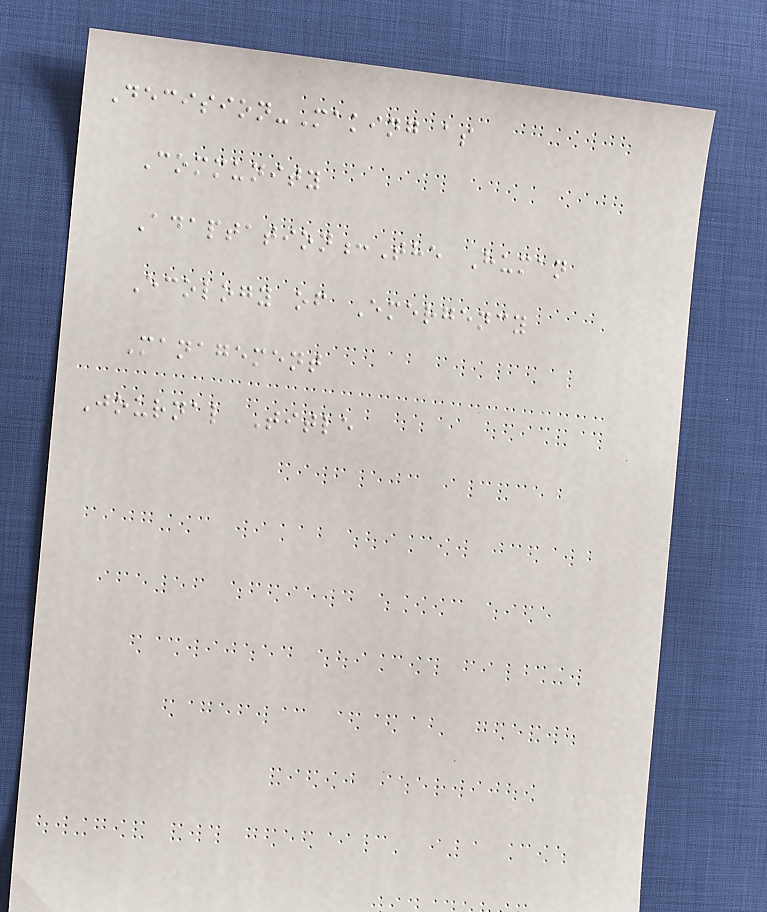Decision-Making as
Community
Adaptation:The Human
Ecology of Emergency
Management
Journal Title
